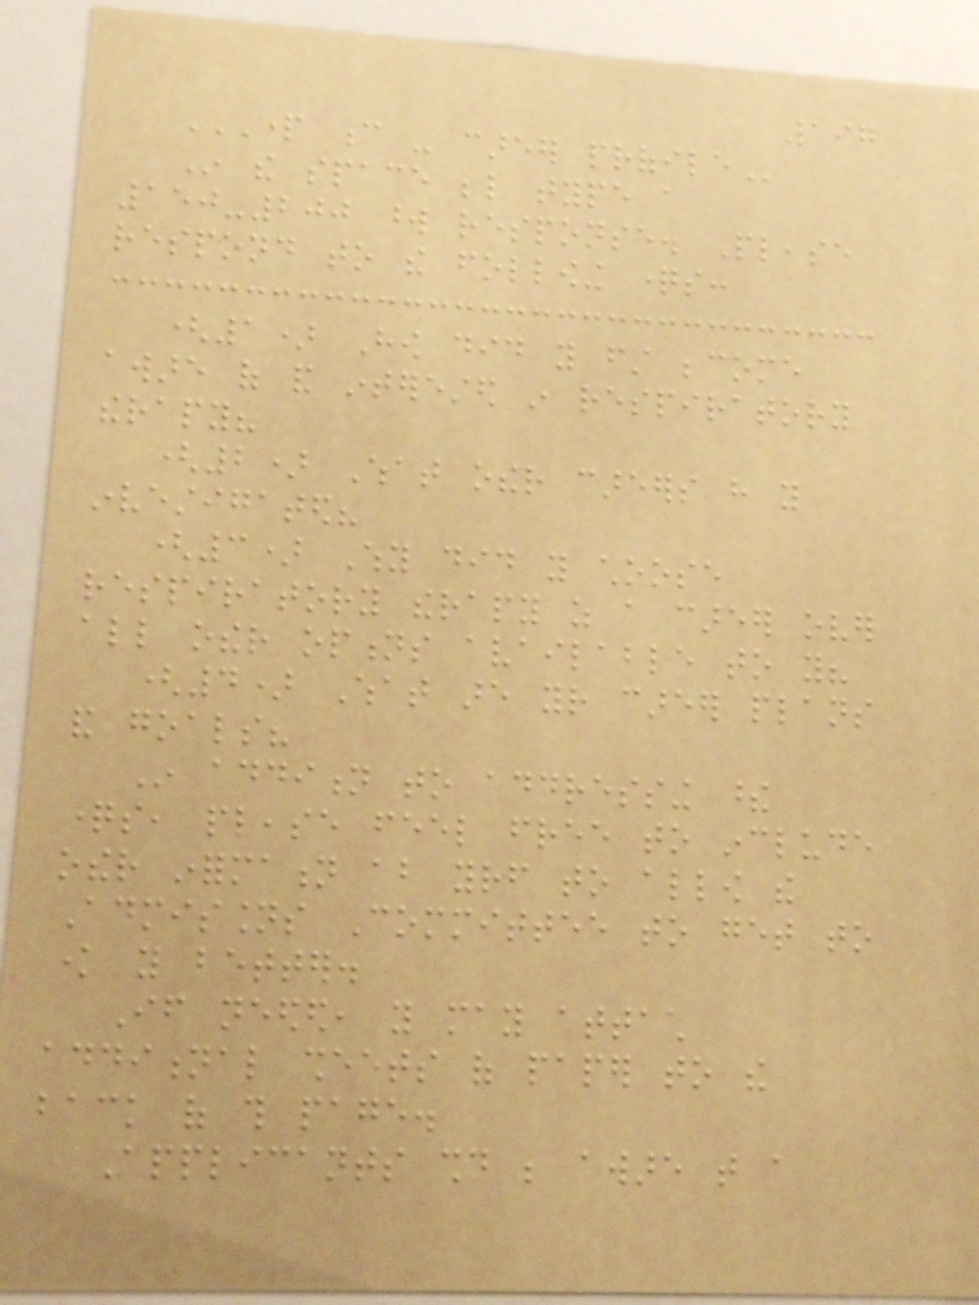197
PART C - CAREER PROFILE
In the space below type a
150-200 word response. Please
respond to the following questions:
(1) How did you first become
aware of and interested in respiratory
therapy?
(2) What other careers have you
investigated?
(3) Why did you choose
respiratory therapy as a career over
all other options available to you?
(4) What are your career plans
and goals?
In addition to addressing these
questions, please feel free to include
other information about yourself to allow the
Admissions Committee to get to
know you better.
If needed, you may attach
additional sheets of paper to the
back of this page.
Applicants should be aware that a
